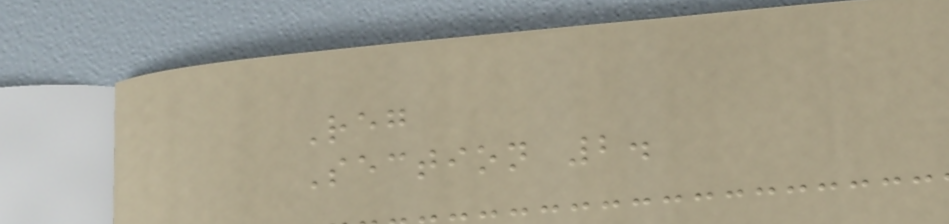Reg
Section 2.
